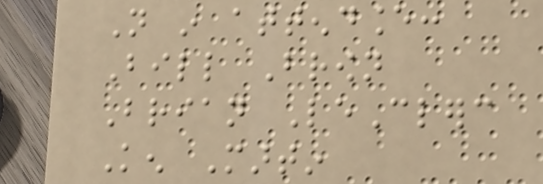Not in attendance:
Bill Brown
Brian LeClerc
Ken Martin
